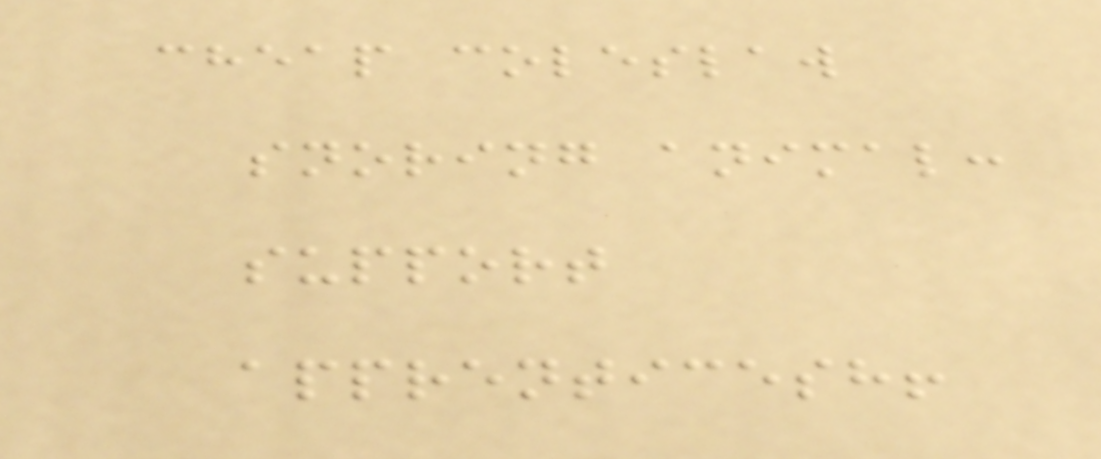cheap coleslaw
snoring animal:
support
apprenticesh!
